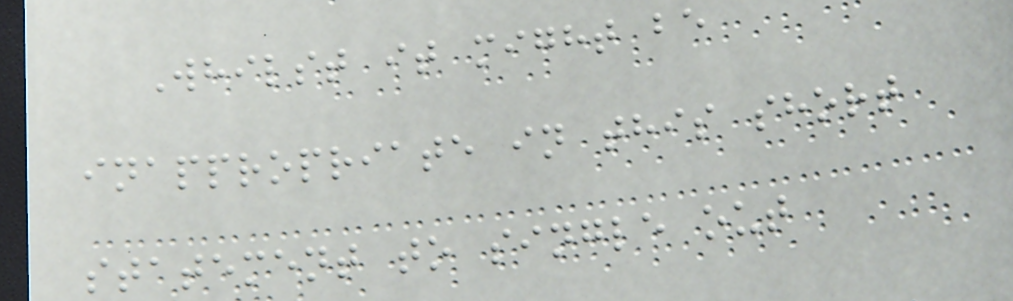Whilst it might be
inappropriate in this short
statement to single out
